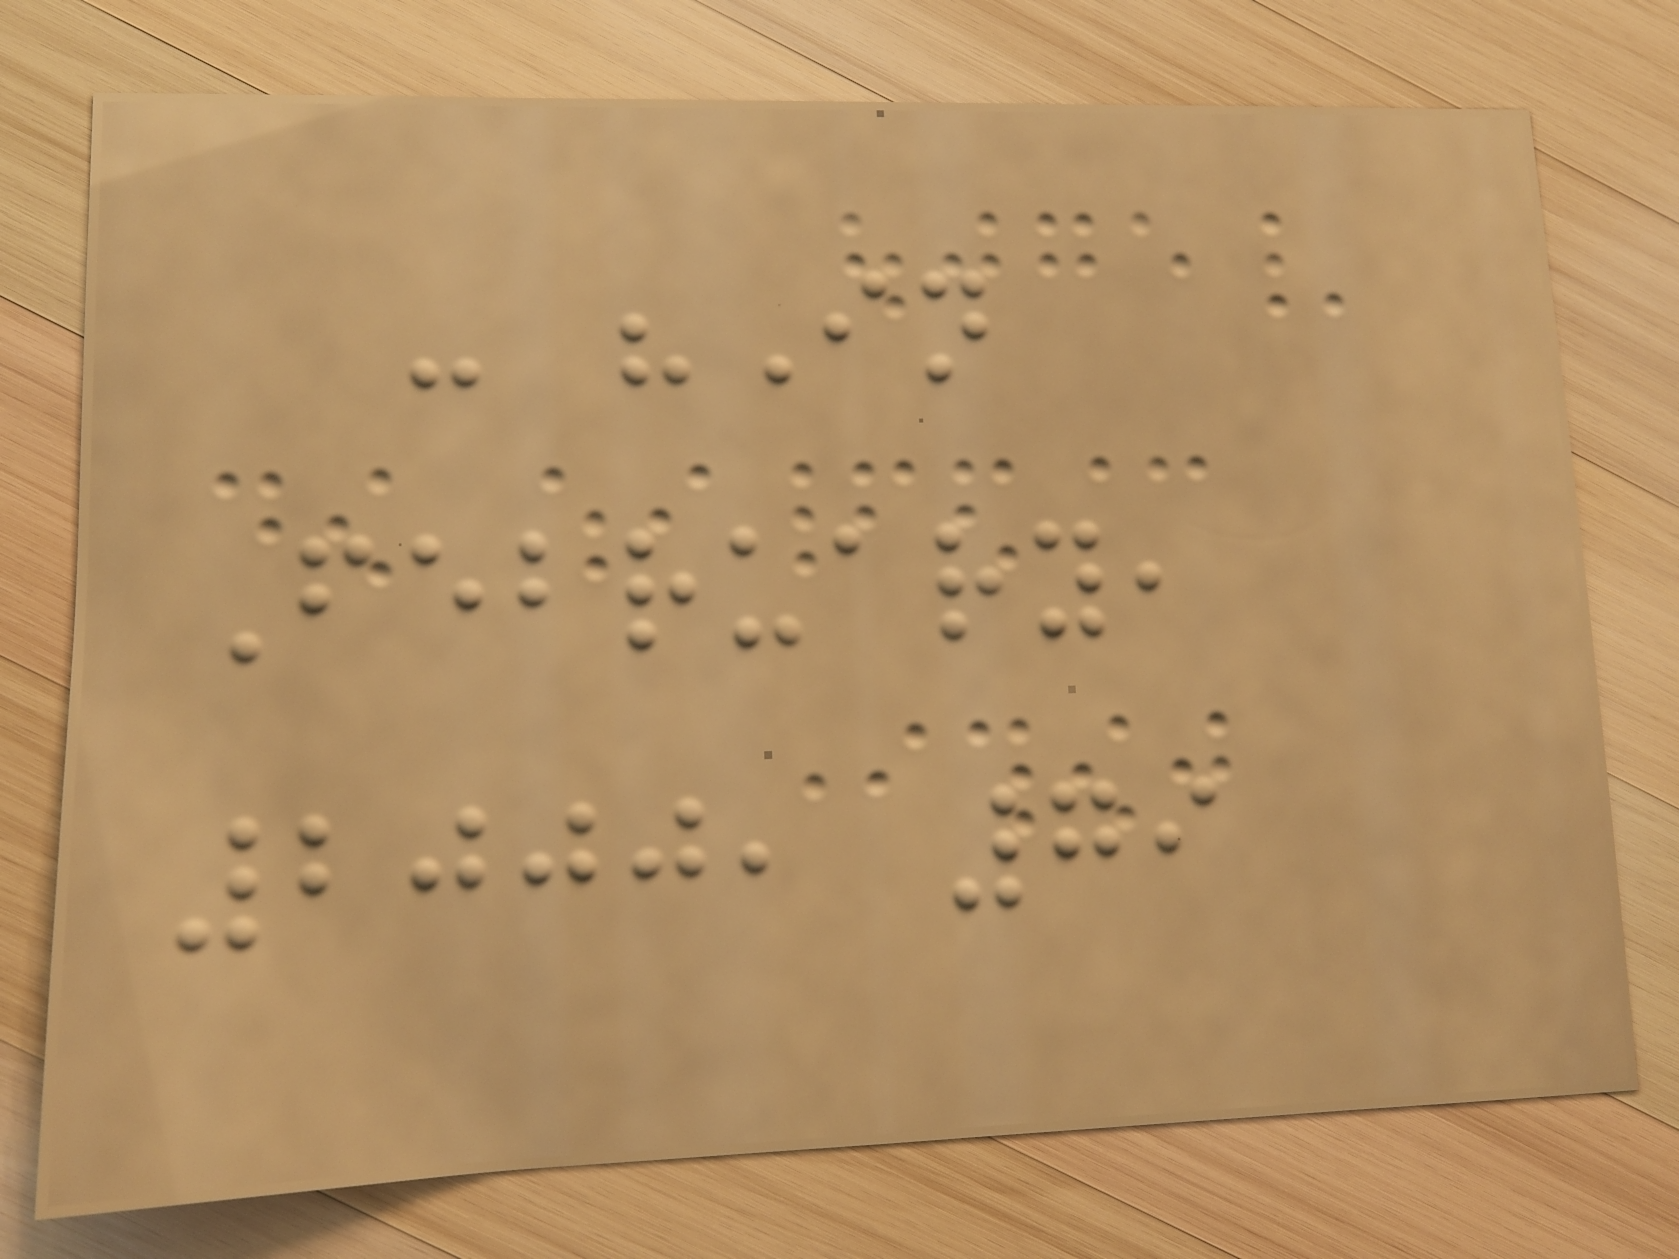- "In
February,
2000, 79
